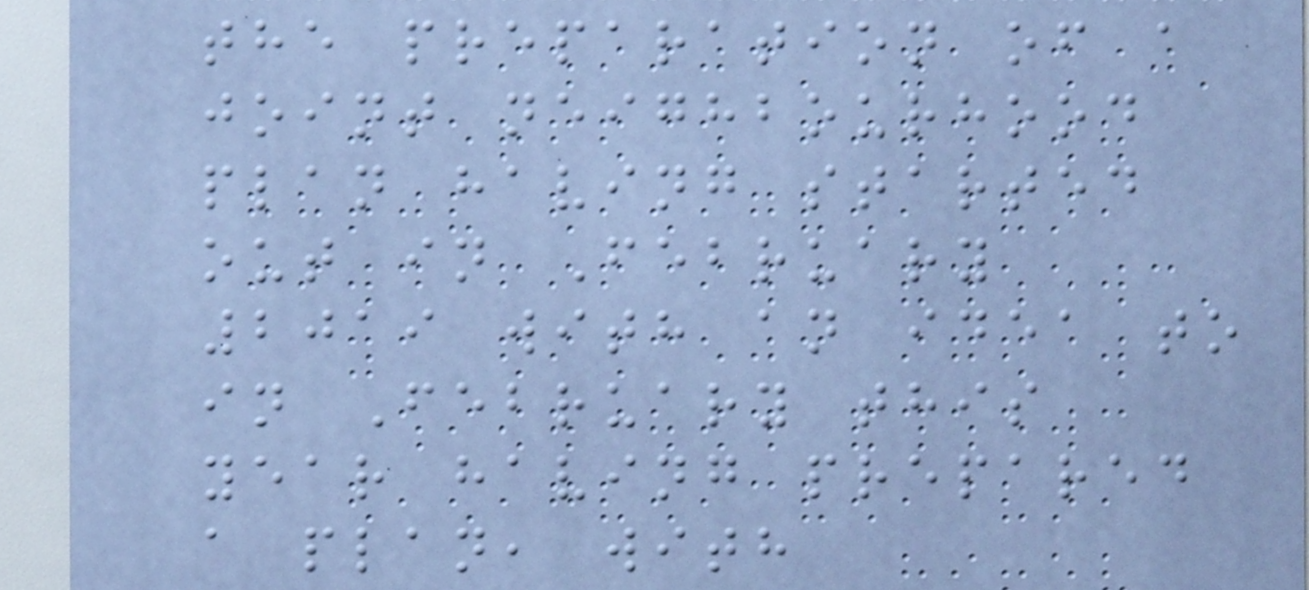the preparation of a
joint neighbourhood
plan having started
out in February
2019 with an idea to
in February this
year having prepared
a plan, with
